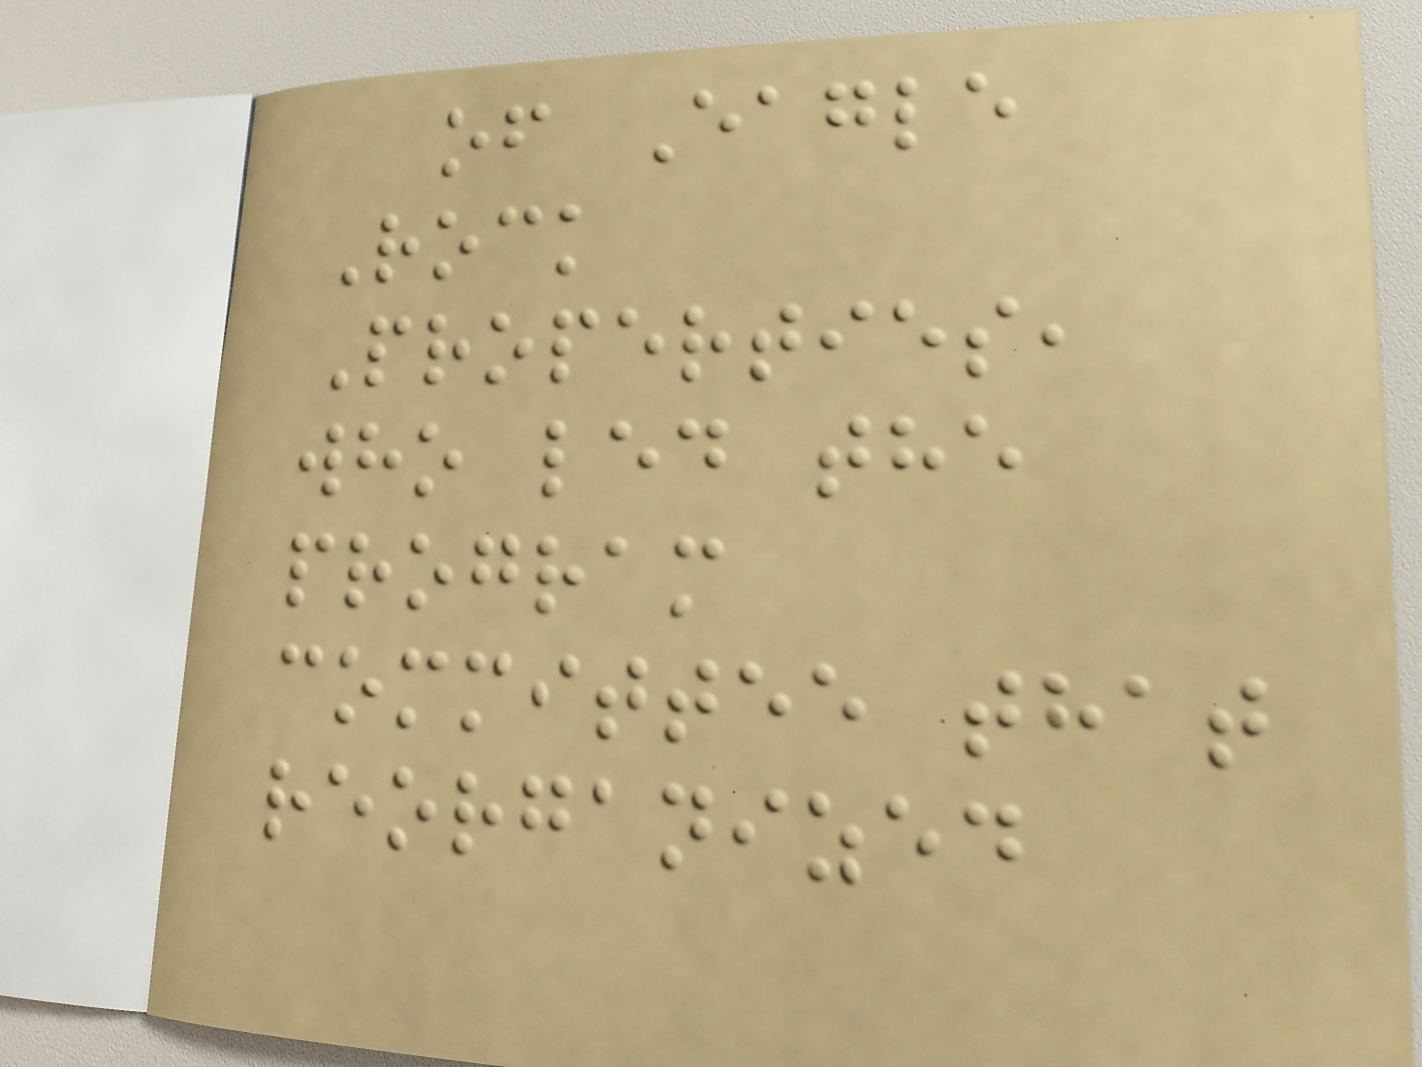of Eagle
Rock
Properties,
who led the
program
committee that
reorganized
